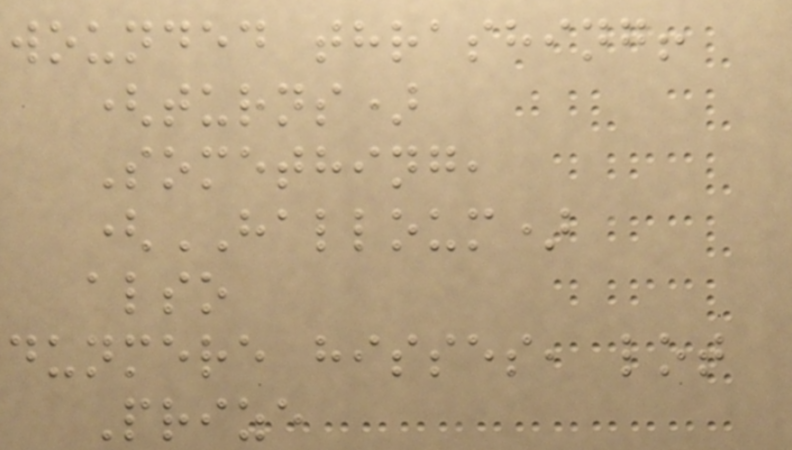wounded thrashing!
(turns)
Something,
(HALLOUM)
also
dunmere hisses, lot
Prize
